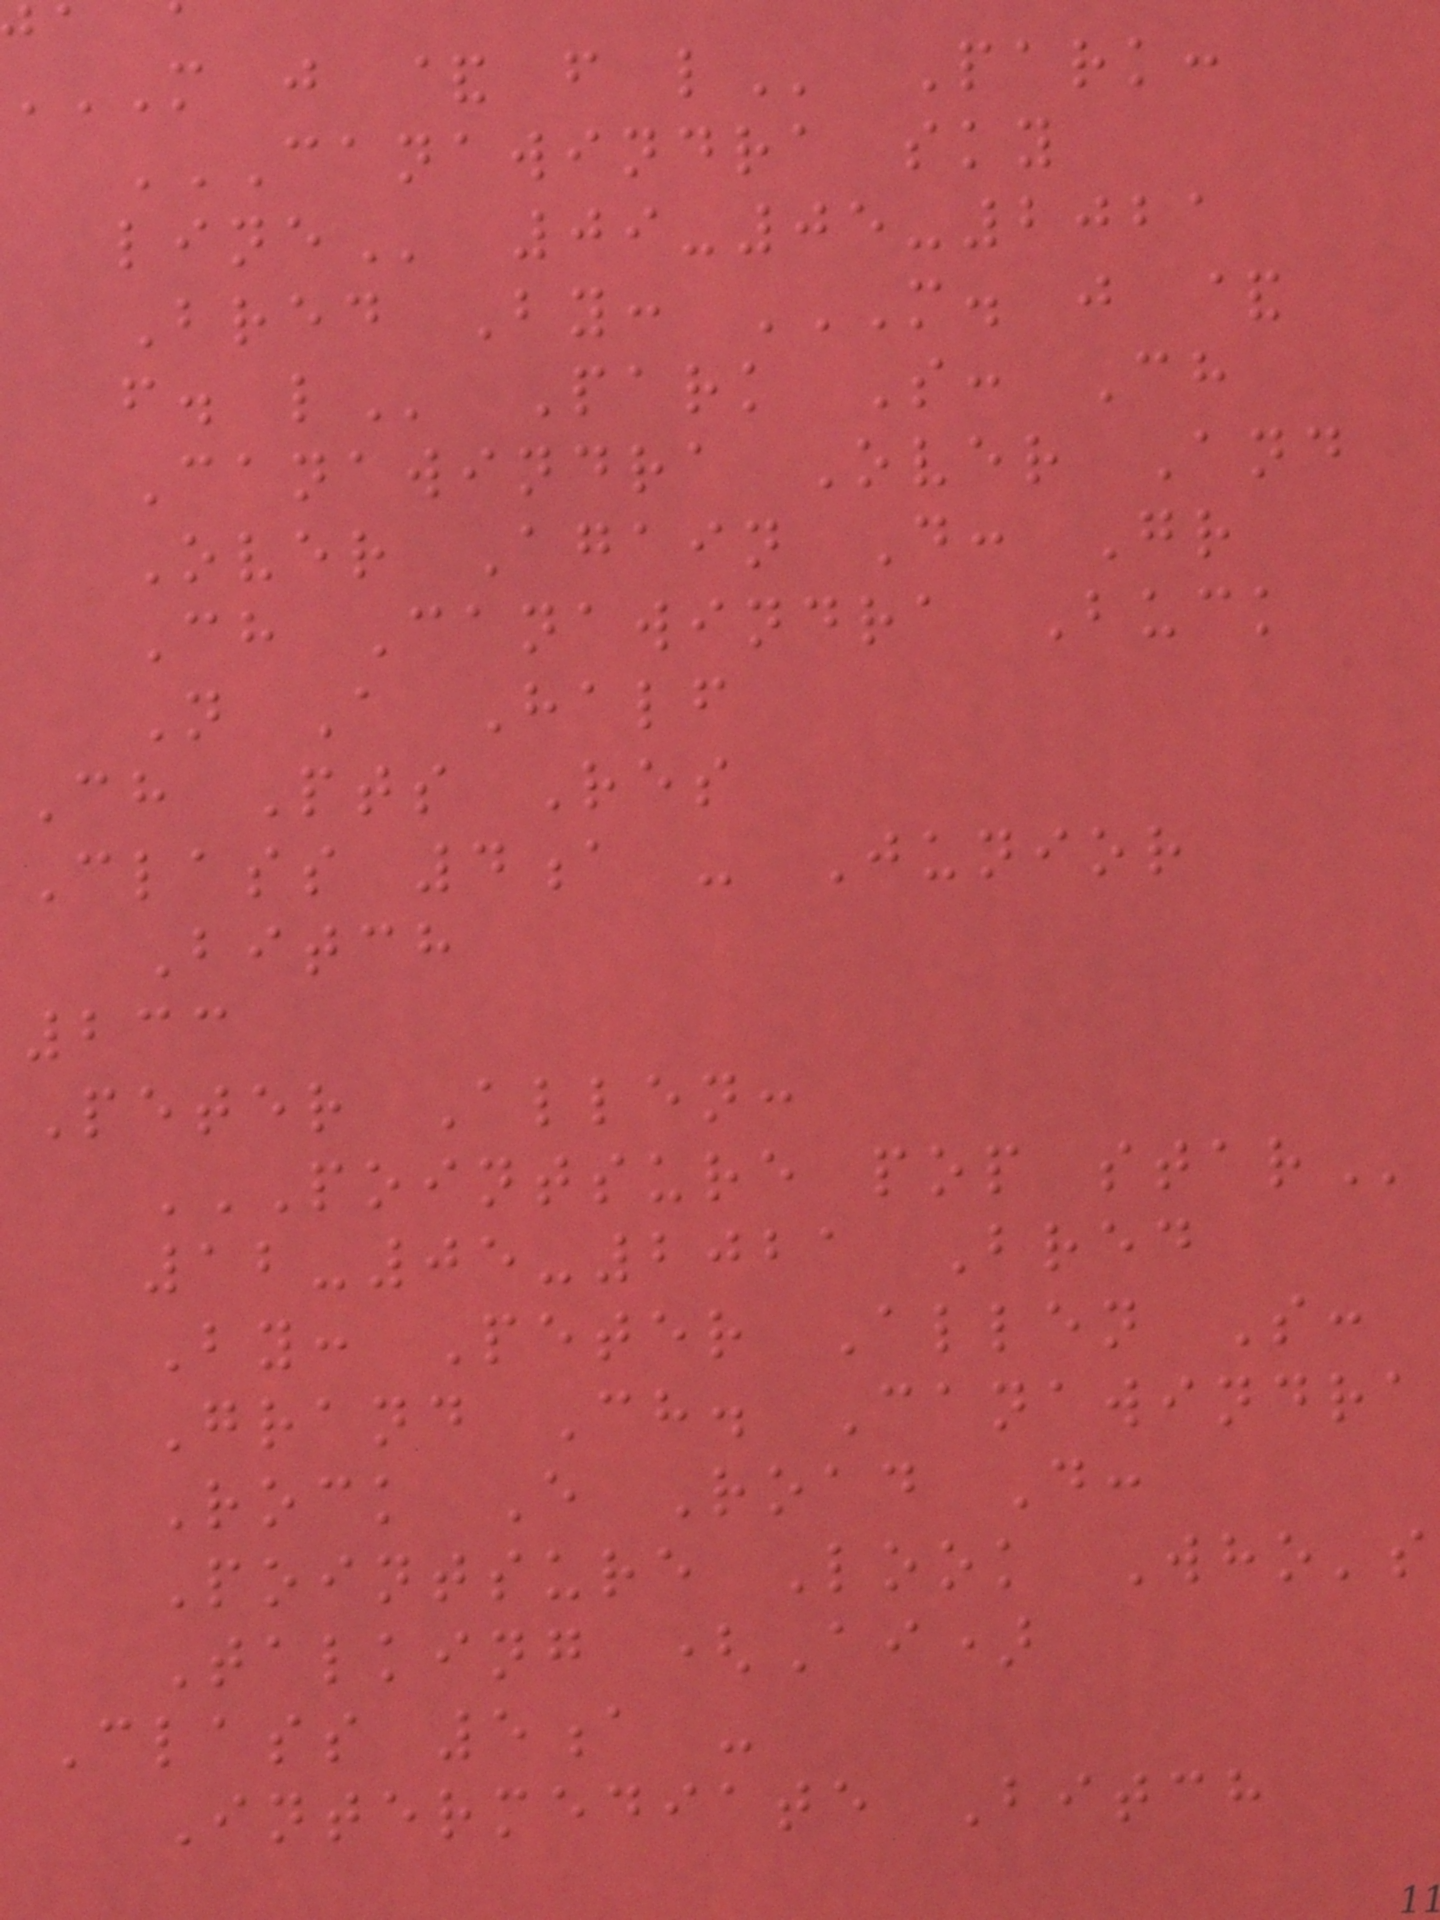M J & F L Park:
CANAWINDRA SKY
09-05-2021
Bred By: M. J &
Canawindra Over And
Over Again D: Gr
Ch Canawindra Buck
N A Half
Ch Pts Res
Class 4a - Junior
Bitch
233
Peter Allen:
POINTSURE POP STAR
12-05-2021 Bred
By: Peter Allen S:
Grand Ch. Canawindra
Rock E Road D:
Pointsure Look Who's
Talking (Ai)
Class 5a -
Intermediate Bitch
